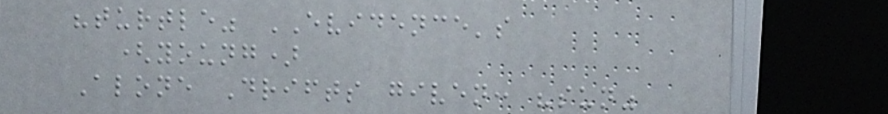"turtle" EVIDENCE's
(young)
Alone Drifts given: "sun"
